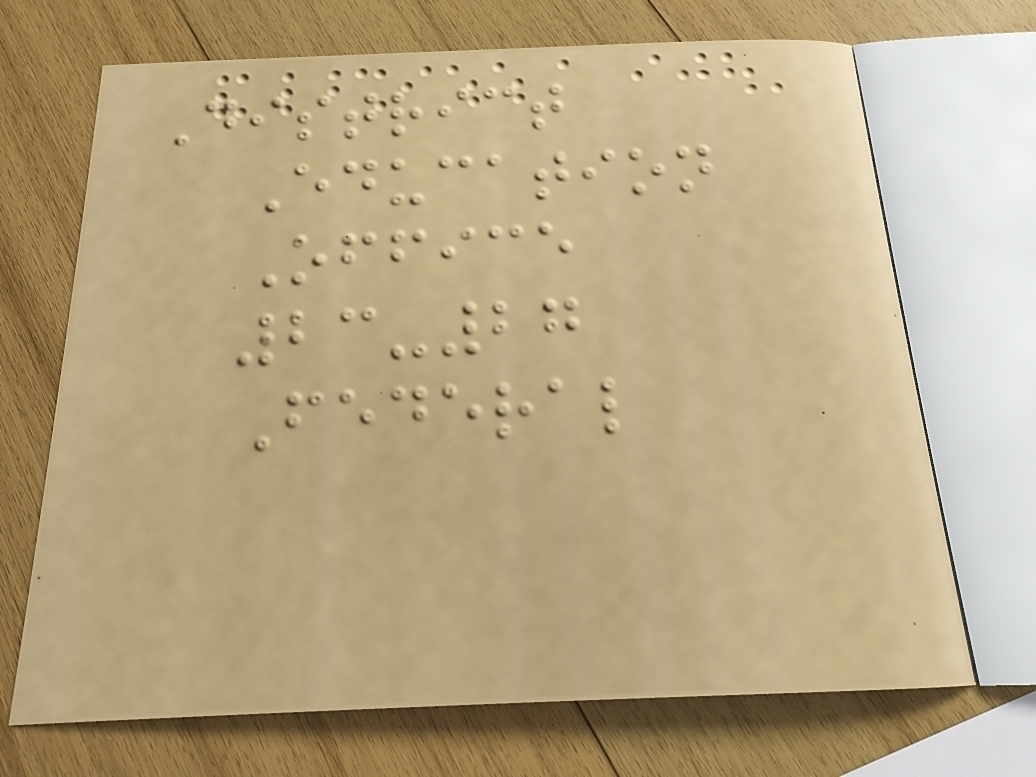District
Education
Office
23-27
Federal
